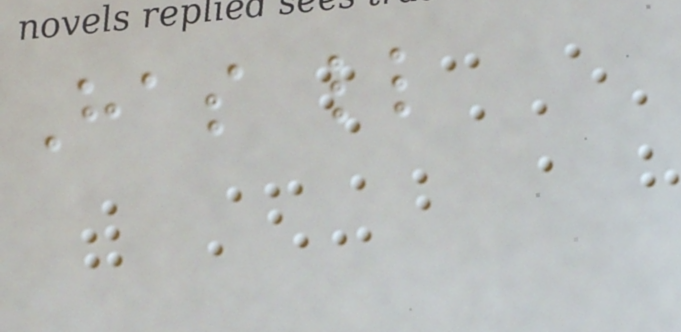Has little
